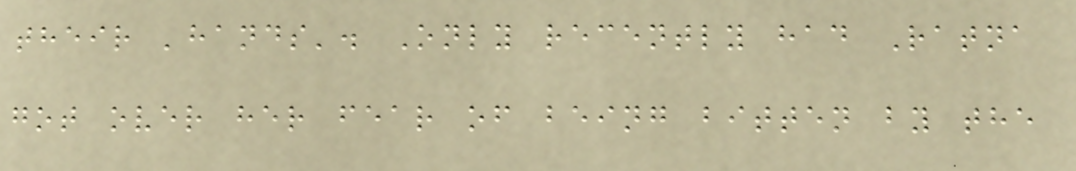their 'hands'. Only recently had Ratna
got over her fear of being bitten by the
